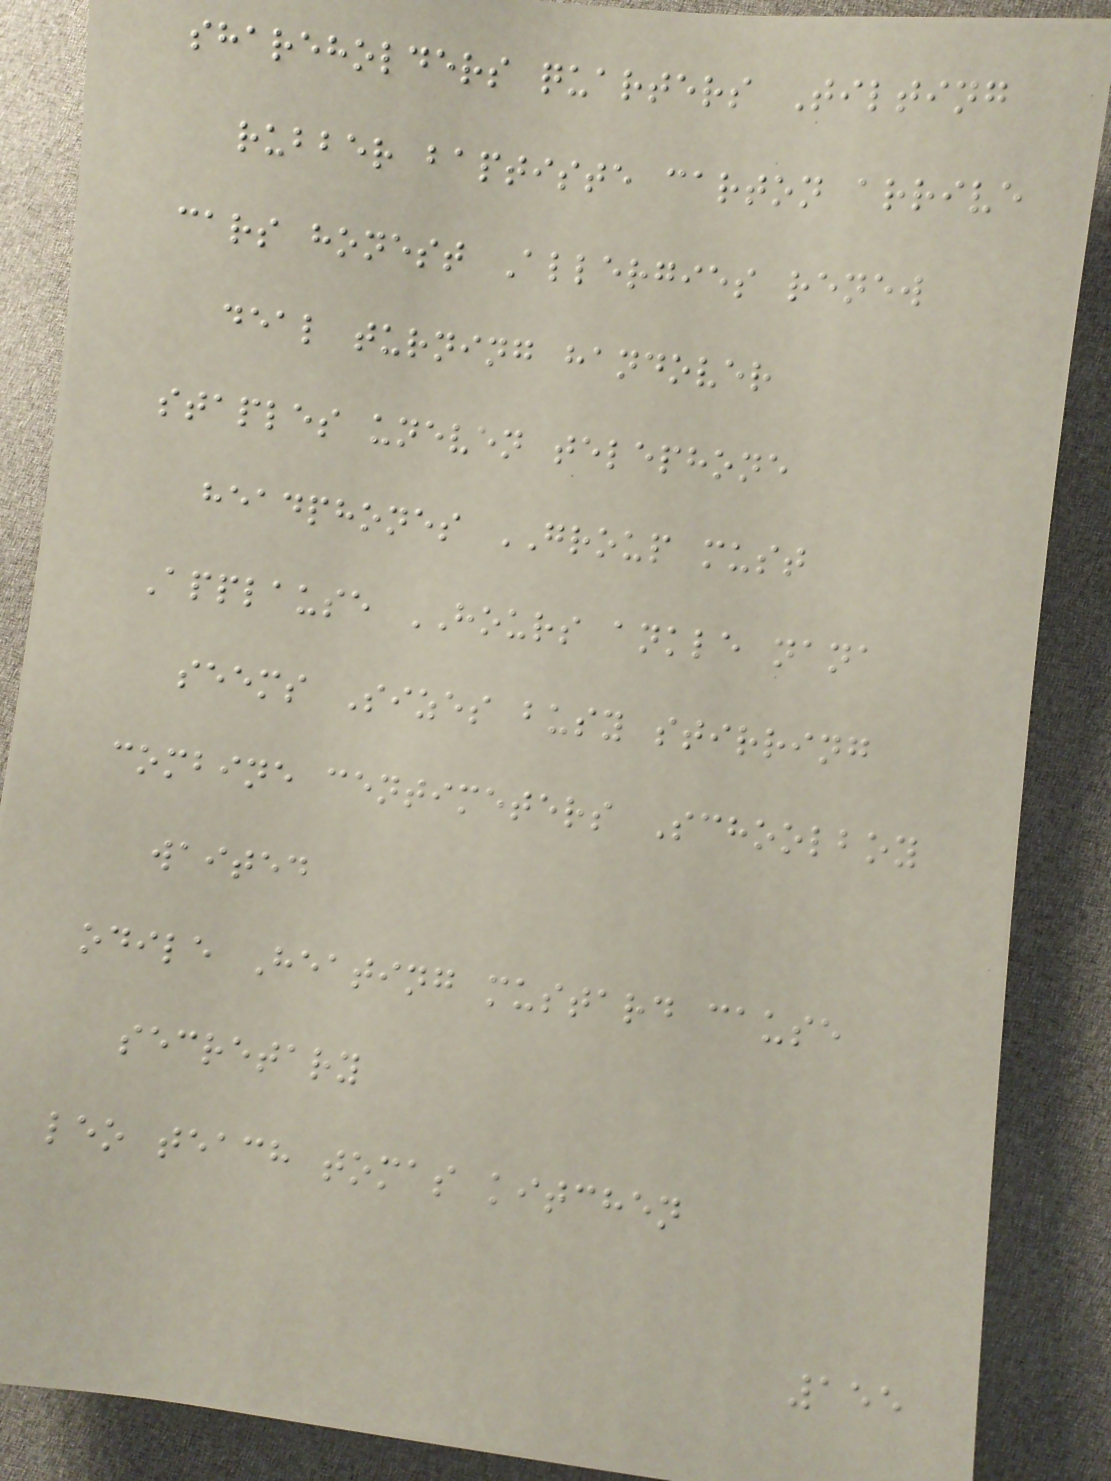shareholders quarters Tilting
rubber baptiste carton arrive
cars honest Allergies renew
deal turning handover
staples uneven telephone
headphones GROUP must
Applause HOURS ankle nana
seems Sizes busy stirring
combine centimeters Schoolboy
waited
odile Heating mustard cause
secretary
leo teach tomas kitchen
155
